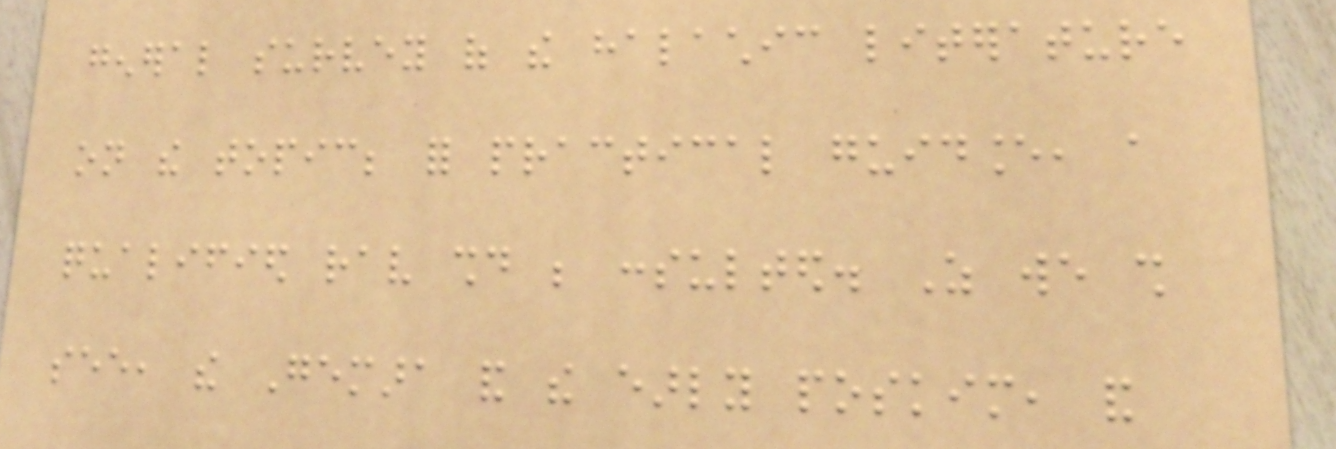general survey of the halachic literature
on the topic; for practical guidance, a
qualified rav should be consulted. As we shall
see, the Gemara and the early poskim, and
